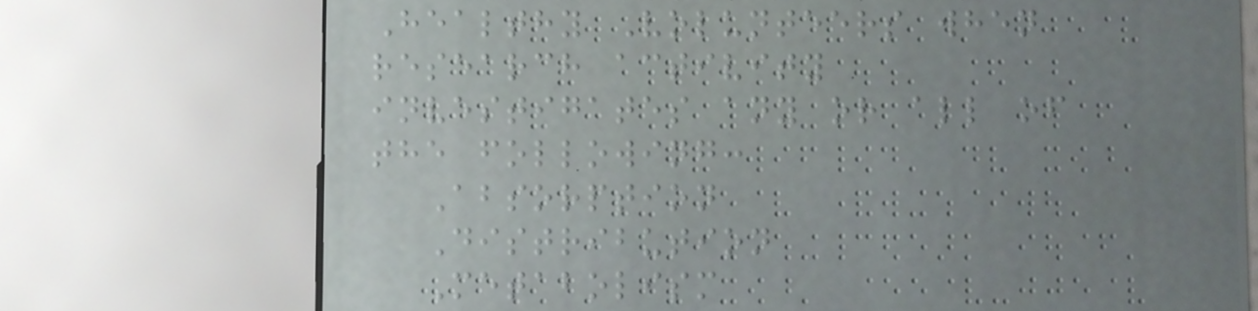Healthy Volunteers when
research activity
investigates any or all of
the following:
Absorption
Distribution
Metabolism
